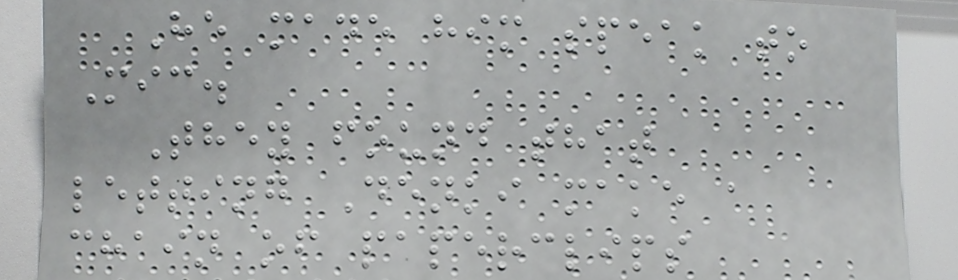He made him speak to
Mic.
They found that
letting Denki make a
chain of paperclips
